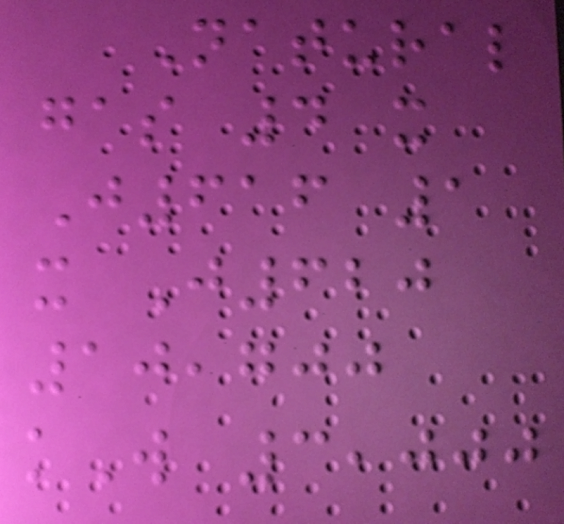Natural
gas 4 x
J616 1
x J620
10,700
kW 3,000
